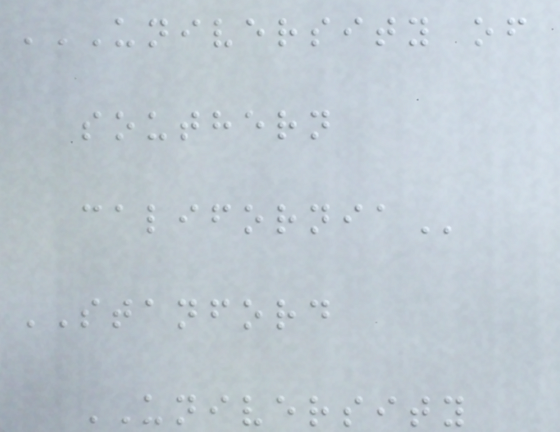UNIVERSITY OF
SOUTHERN
CALIFORNIA
STANFORD
UNIVERSITY
